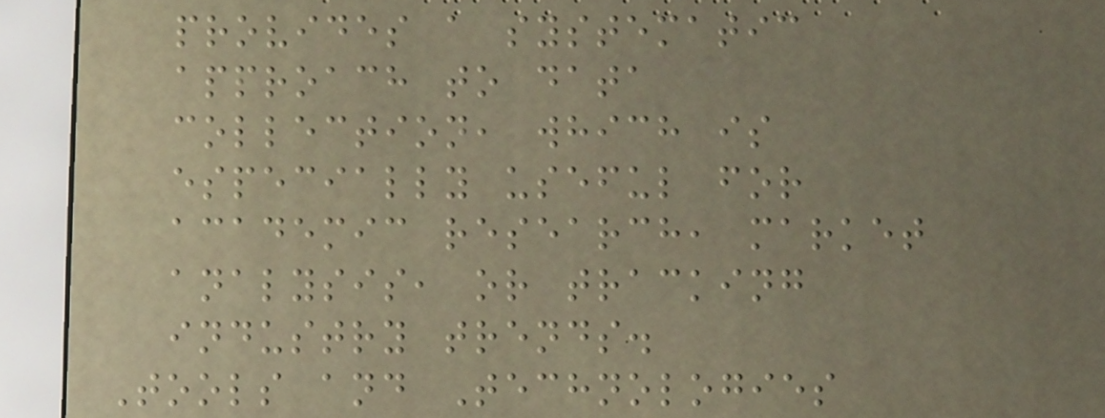provides a systematic
approach to data
collection, which is
especially useful for
academic research, market
analysis, or tracking
industry trends.
Tools and Technologies
